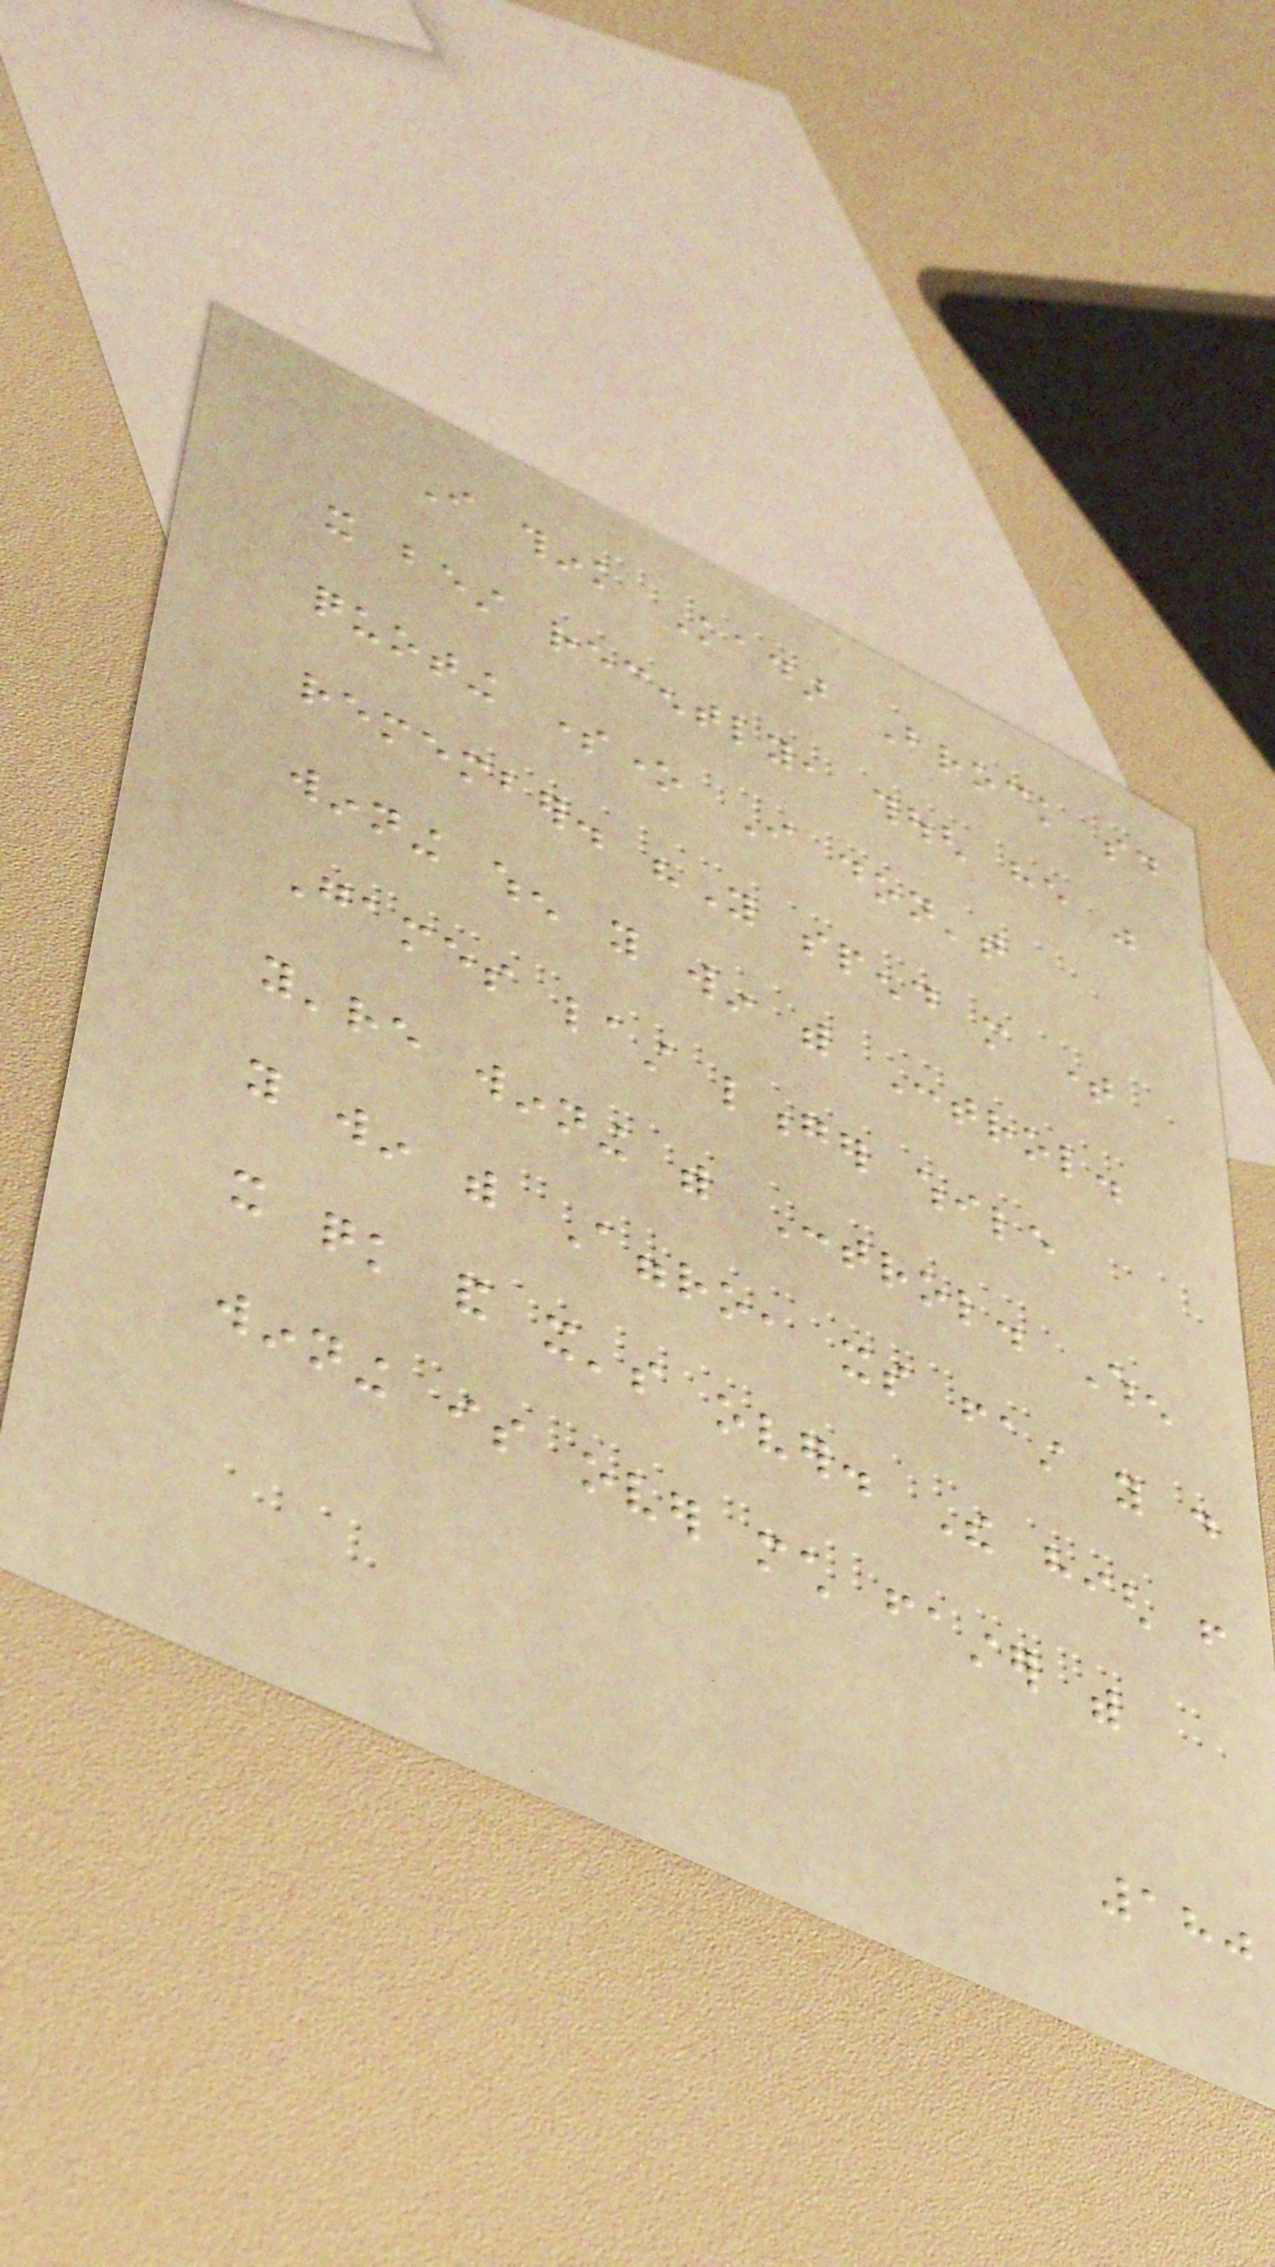I think Kadar Brock said
it best recently, though he was
quoting someone I don't
remember. "You spend more time
winning when you win with Control.
Games last longer while
you're winning with Control. When
you win with Aggro, its fast you do
it quick and it's over. The high from
winning is over much faster with
180
